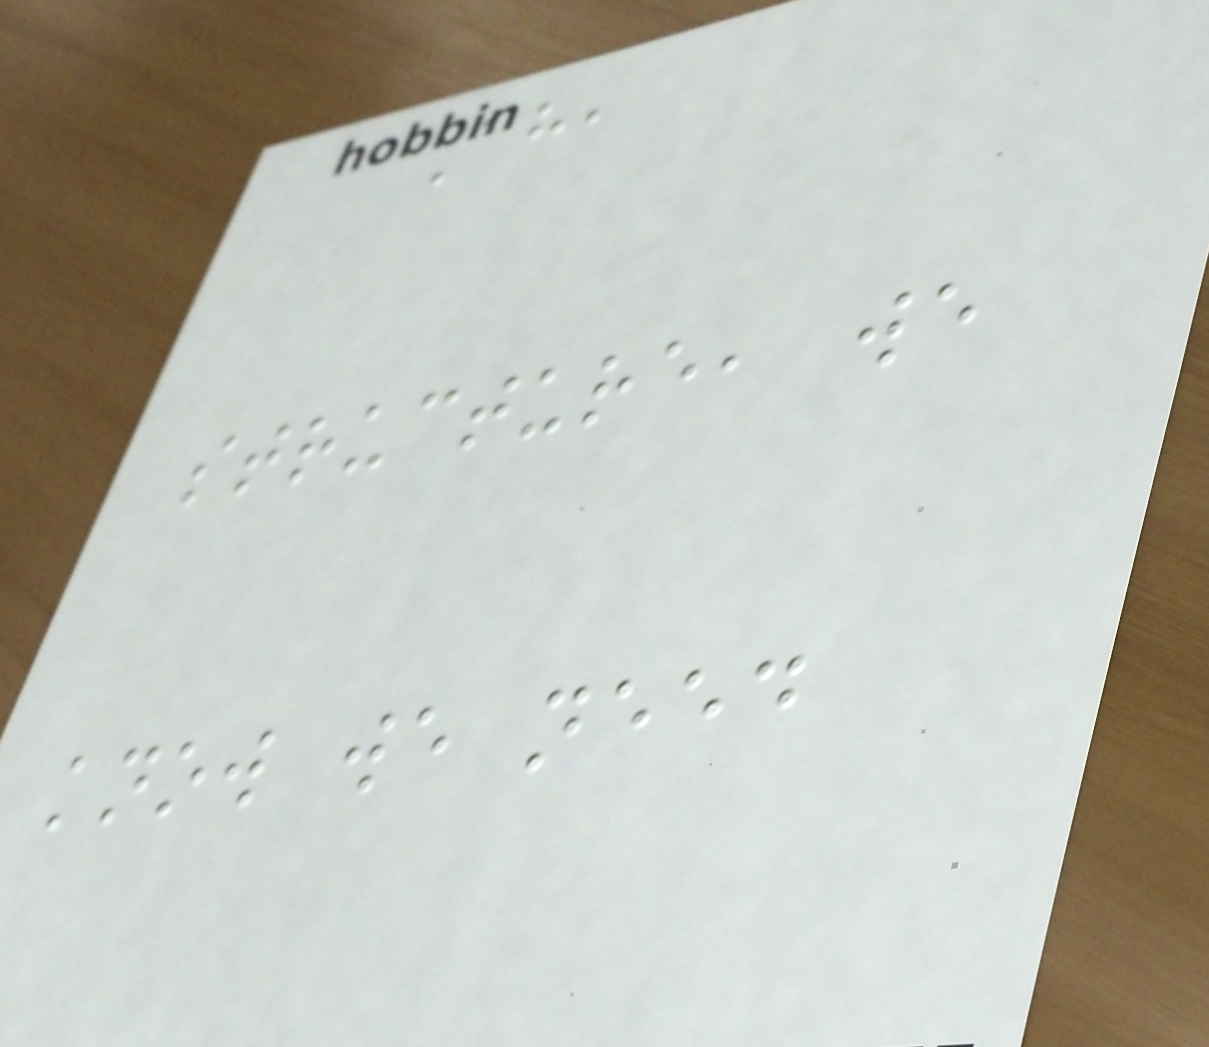Ah,
structure, we
know we need
